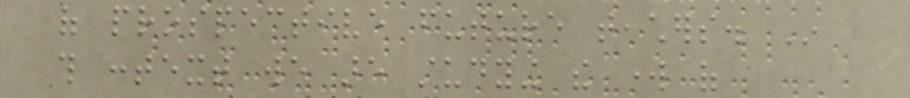of prospective future teachers. In
this context we are studying the work of
